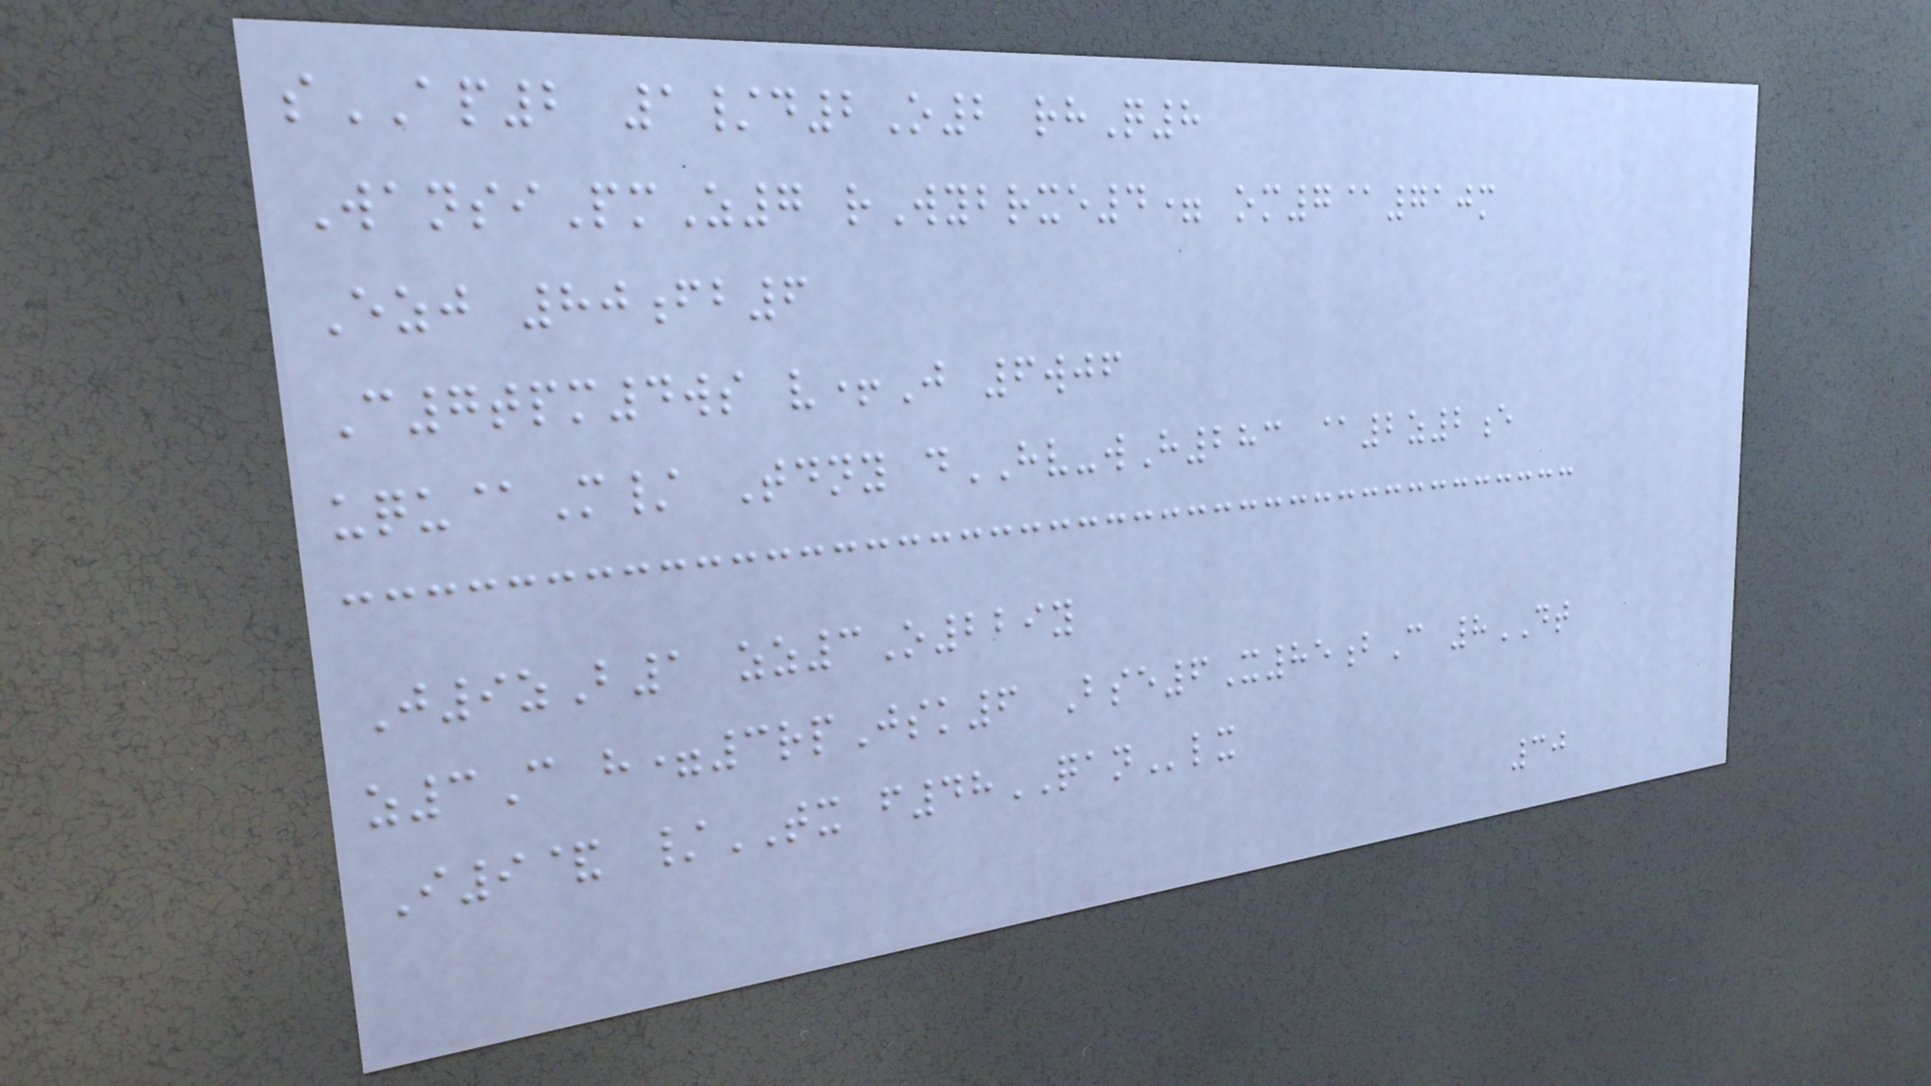sAP2 1/d2O2 rhQ8
WansiPmZ7 rWybrxe4= om7@710m
Ezj 80fb6
C7tpm4ws v+J 6wjf
uqu@M/ Tdny dHV-wH283 @2z2e
J9zB1 zz3O229y
z3C h=3rpJsk6 Bse6X85bC 8DT
I9& /TX f48QANlx
30
